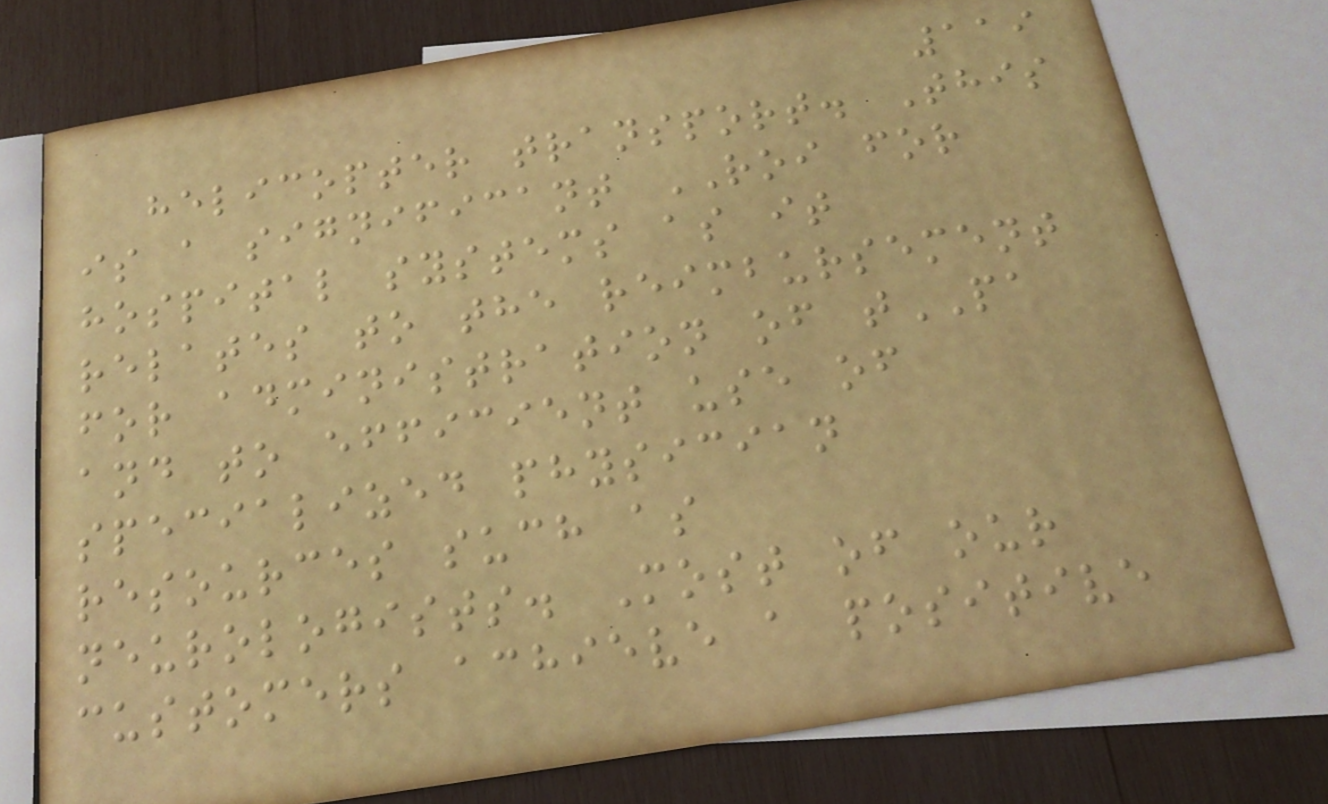119
helicopter transport. This
is a significant ROI for
hospital systems as it
relates to the reimbursement
for administration of tPA
and to efficient use of
specialized physician
resources such as
neurologists. Most of our
customers achieve a positive
